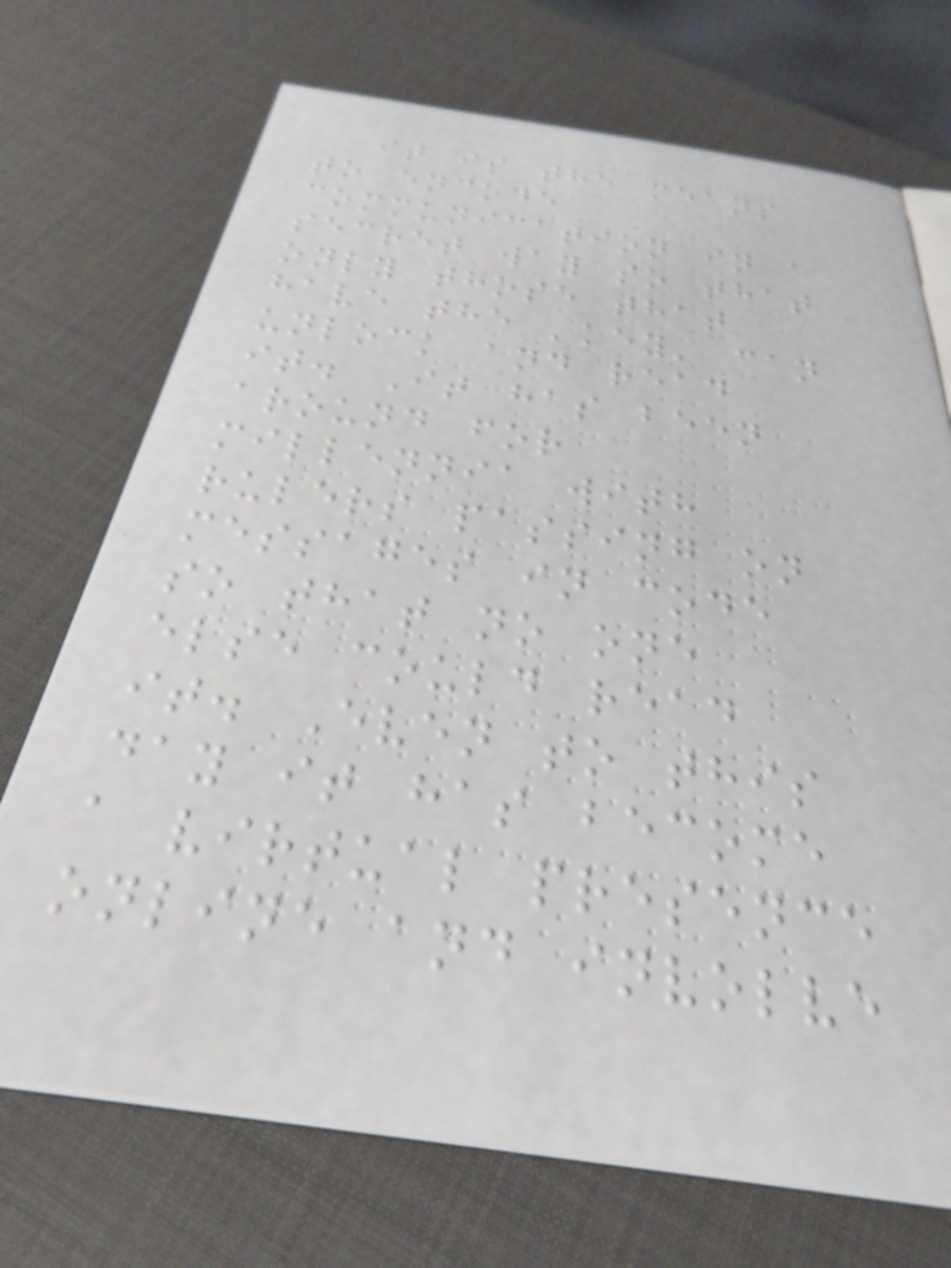it is the means
to encode
communication in a
secret way so that
only those that
have the 'key' can
unlock and read
it. It has been
around for
millennia with
rulers passing on
messages in code
so that no one
else could read
it. Even to this
day it has become
a virtual presence
online and involve
